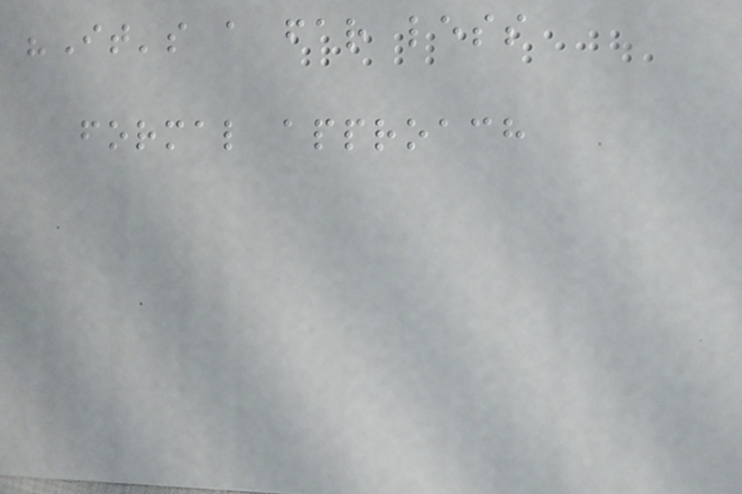"It's a far less
formal approach
